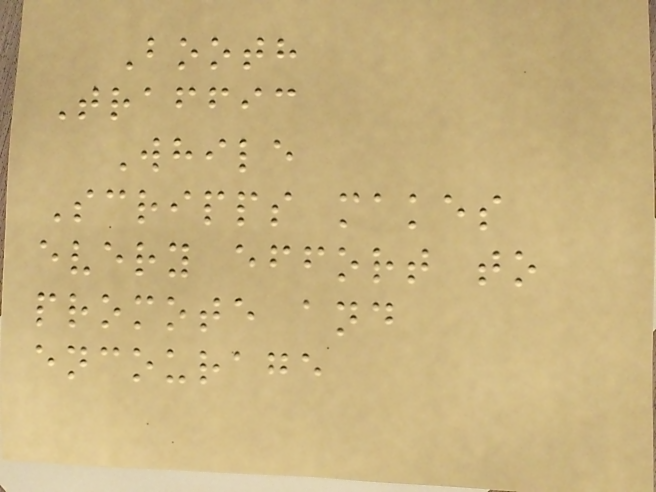Booth
Traffic
While
Scripps makes
every effort to
promote and
encourage
